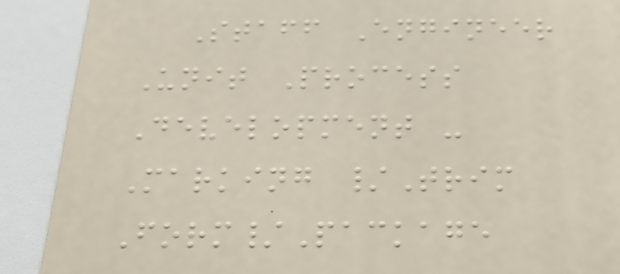Staff Engineer
Unit Process
Development -
Marking /Trim
Form/Package
